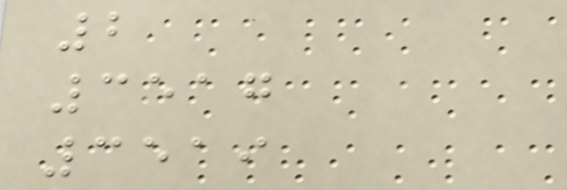2
3517
3519
